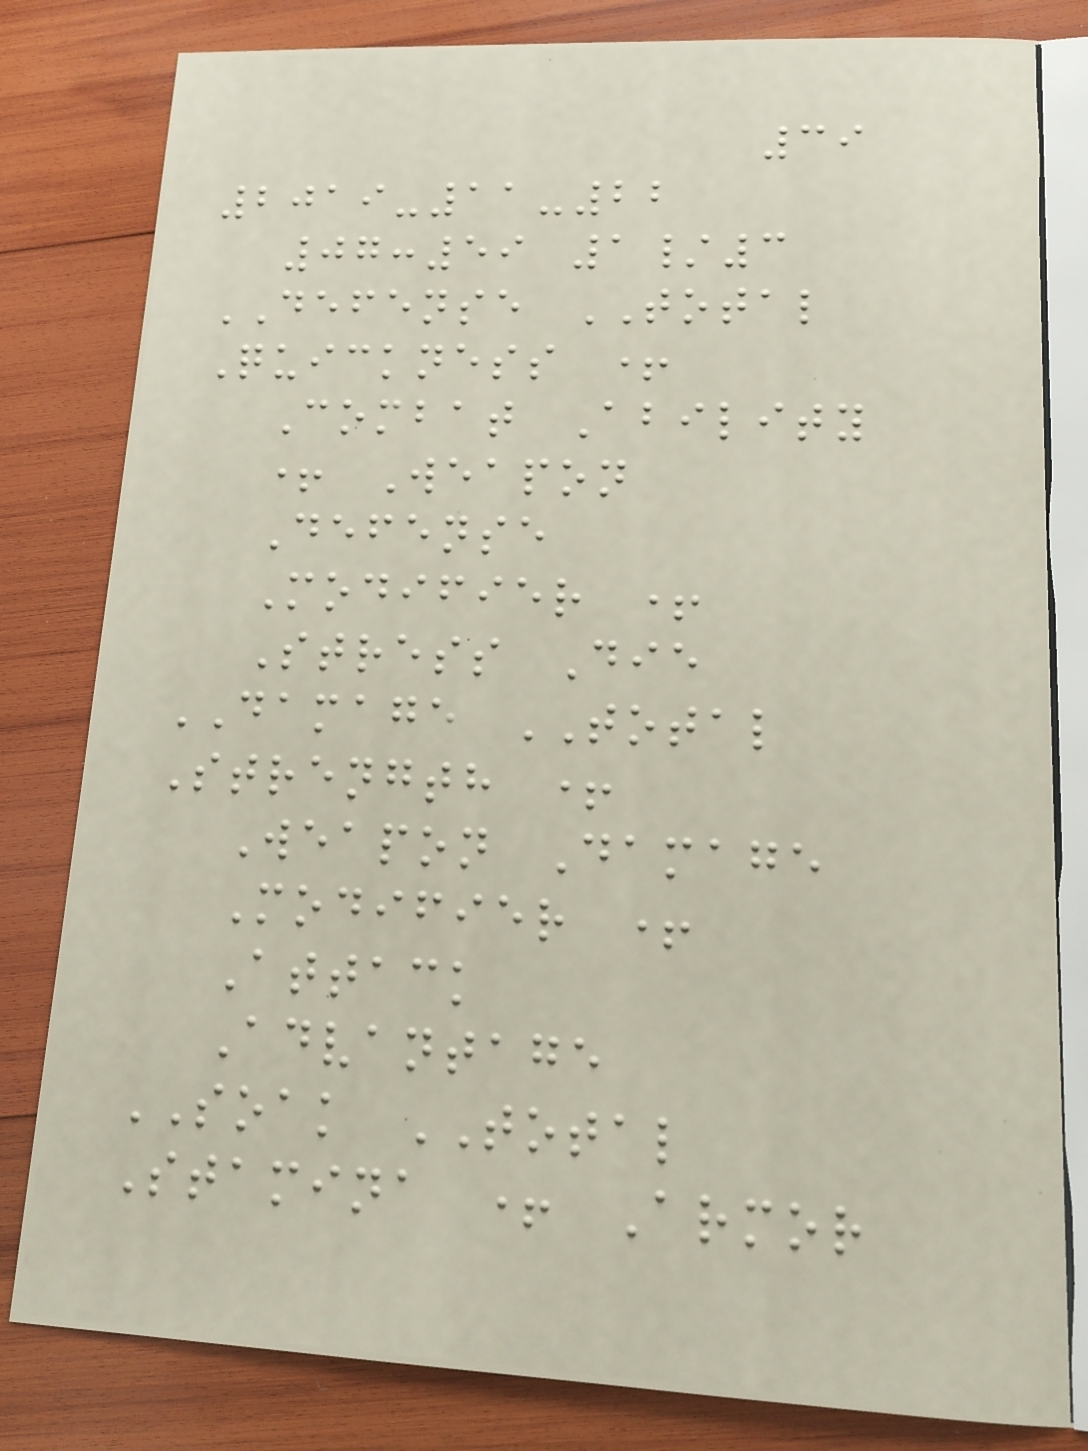39
2019-11-22
07:59 1/3
DEFENSE TOTAL
Quickness +
Combat Ability
+ Weapon
Defense
Modifier +
Stress Die
DAMAGE TOTAL
Strength +
Weapon Damage
Modifier +
Attack
Advantage
SOAK TOTAL
Stamina + Armor
